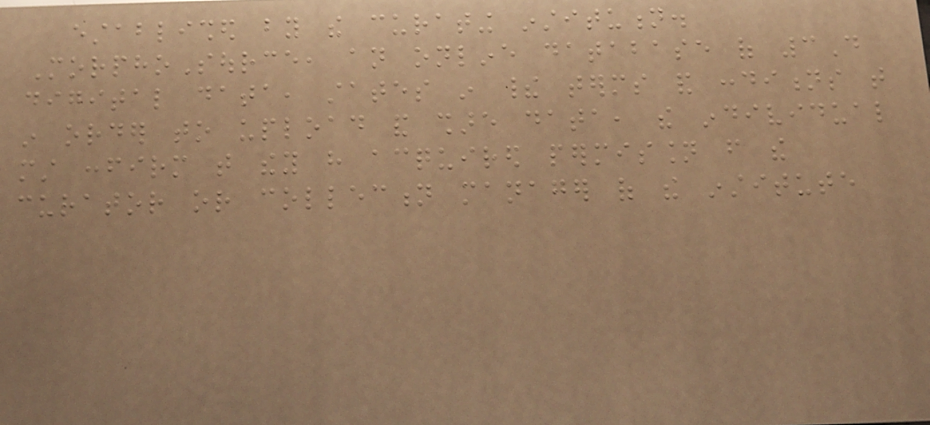established by the curating institution.
MorphoSource, an online database of 3D
digital data, states in their terms and conditions that
in order to upload and share data, the individual
must confirm that they have acquired permission from the
curator or collection manager of the institute
